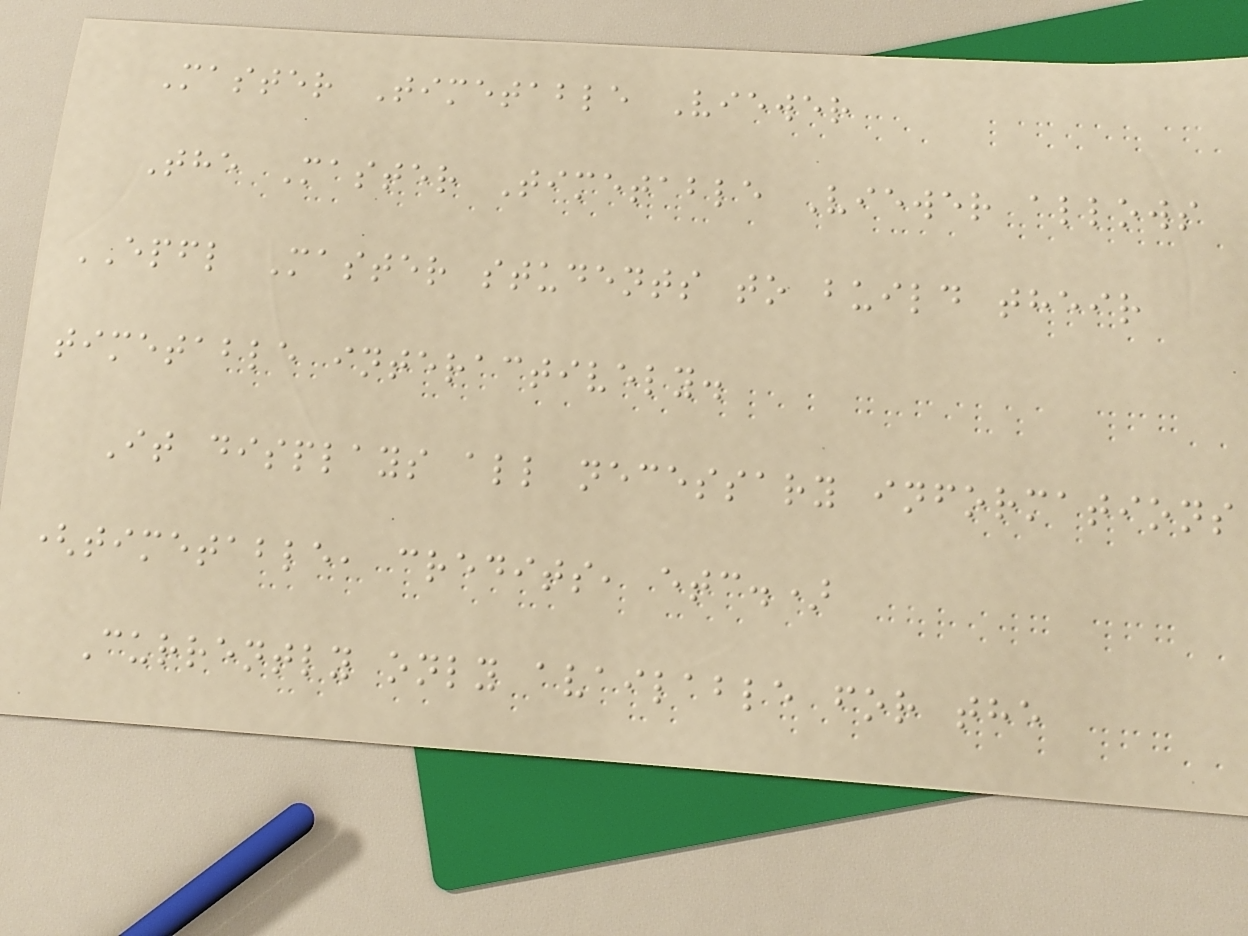Master Timetable Viewer
The Master Timetable Viewer allows
EPFL Master students to build their
timetable interactively.
It displays all necessary informations
(timetable, credits, etc.)
Currently only available for the
